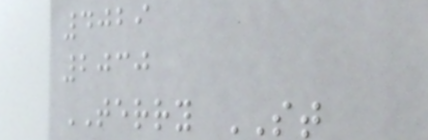4029
2030
TERRY ST
